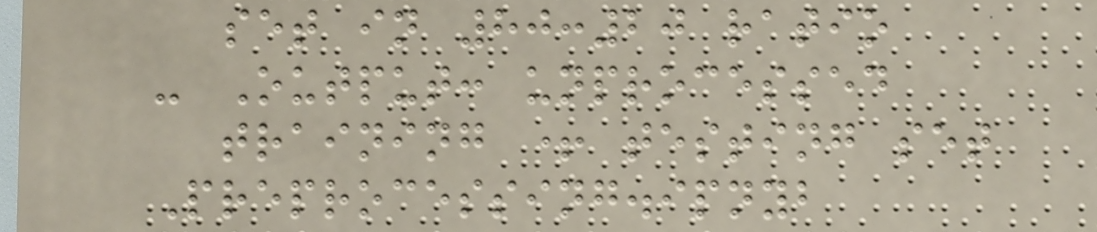set in 80:20 ratio
- Output: unprocessed
training + testing set
Preprocessing.ipnyb
